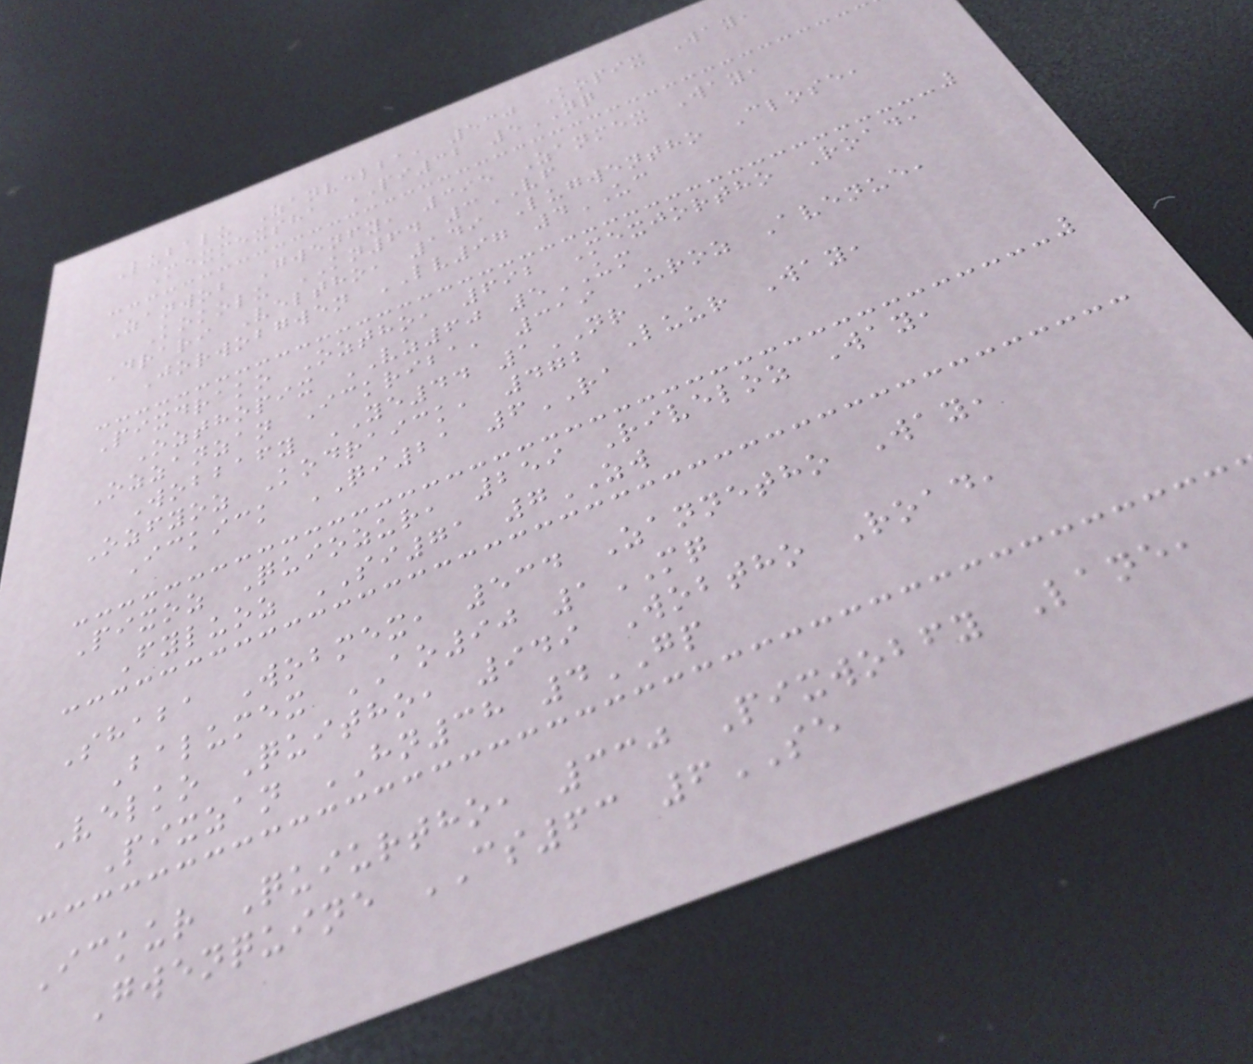Lubalu Zanvelba, 530 Kopix Way,
Mexmexsha PI32 5NQ
Zanwob Gwenfy, 395 Zanmex Way,
Kokolu KN64 3VF
Drari Veltho, 149 Lugwentho Close,
Jorwobgwen LV97 4UC
Pixdrako Oztho, 692 Mexjortho Road,
Ozthopix VZ60 5UM
Ozzanzan Ickriba, 319 Uroz Avenue,
Wobbafy YE44 1NR
Ozfyoz Kodraick, 472 Luur Way,
Ickick QI21 6RA
Pixoz Quiozur, 259 Riveloz Way,
Fyluoz SI71 7ZW
Shaba Wobmex, 534 Zannetho Way,
Balumex AO90 1MQ
Velko Quitho, 949 Wobtho Road,
Pixzan HN38 4GP
Ickur Quiurtho, 330 Pixwobfy Lane,
Gwenquine CS63 6SE
